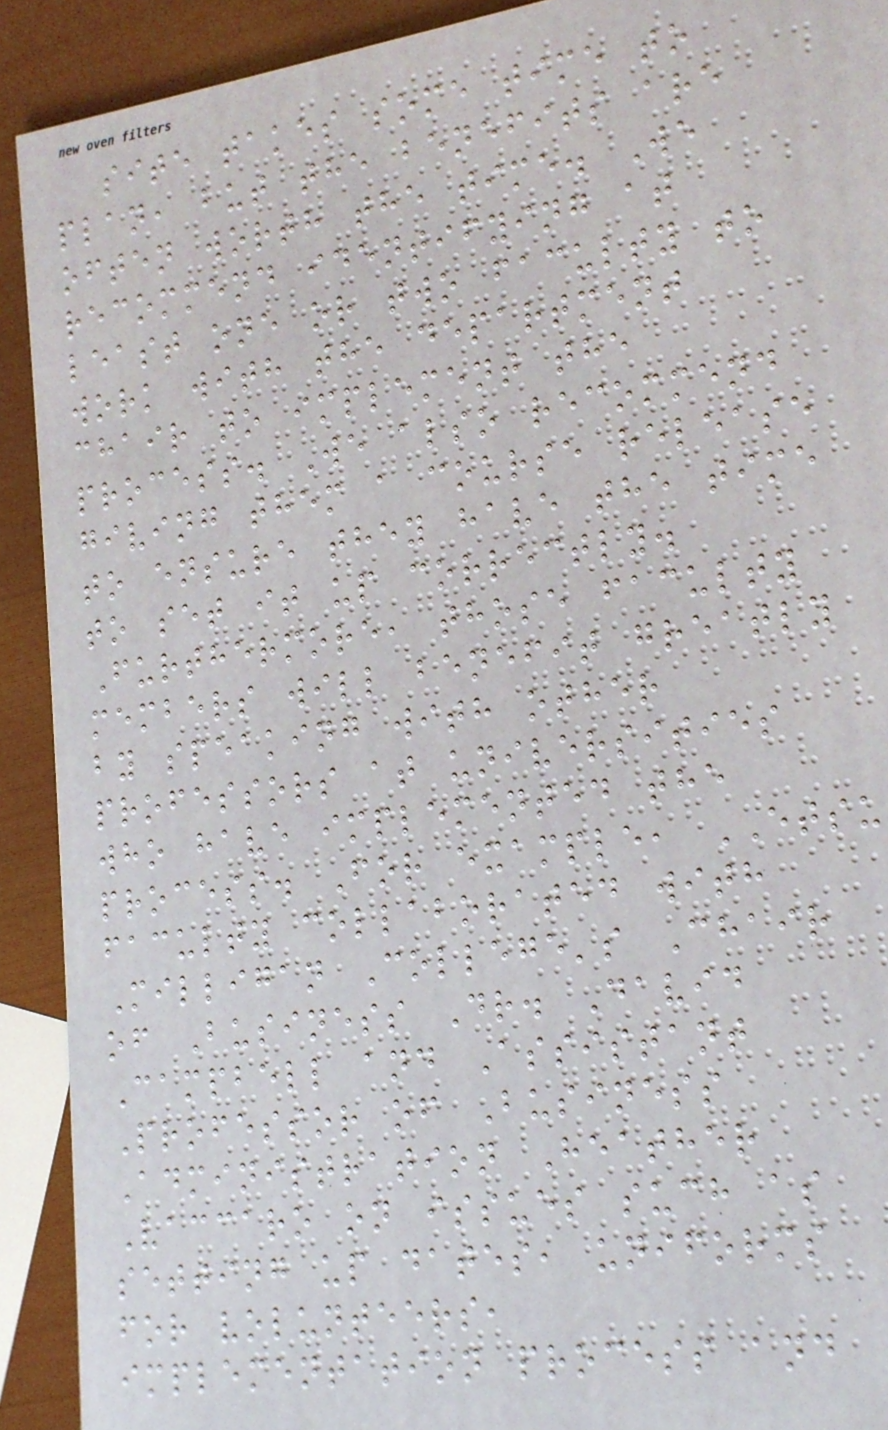site takes some time to
plan, but the benefits are
often worth the time. We
recommend identifying at
least one or two faculty to
work with the department
chair to implement the
process. We also recommend
giving them a course release
to ensure they have the time
to set it up correctly.
Furthermore, those faculty
members will benefit greatly
by speaking with other
professors at universities
who have implemented the
process. For example, ETSU
faculty collaborated with
Milligan College's Chair
of Business Dr. David
Campbell and Assistant
Professor of Business
Administration Heather
Vaccaro on issues such as
setting up dates, uniforms
for volunteers,
implementation process and
